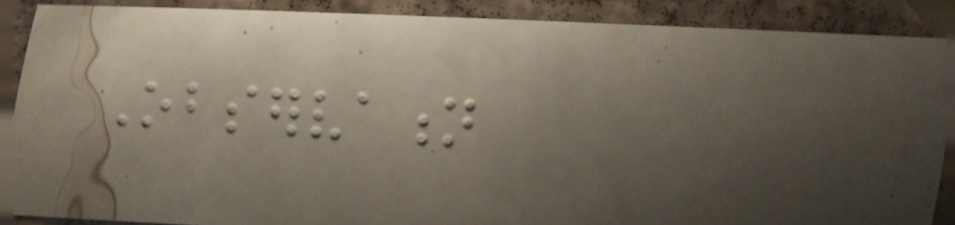Observation
